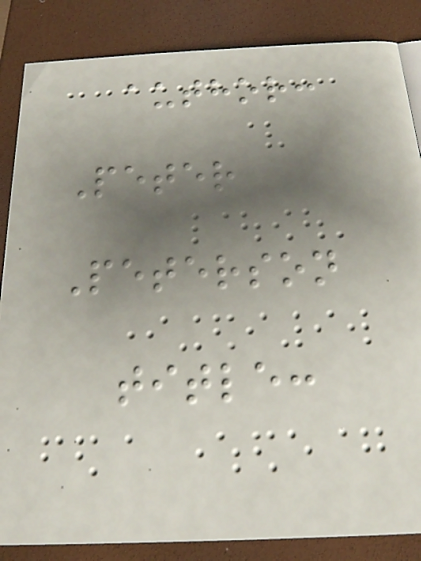author:
Peter
Peterson
title:
